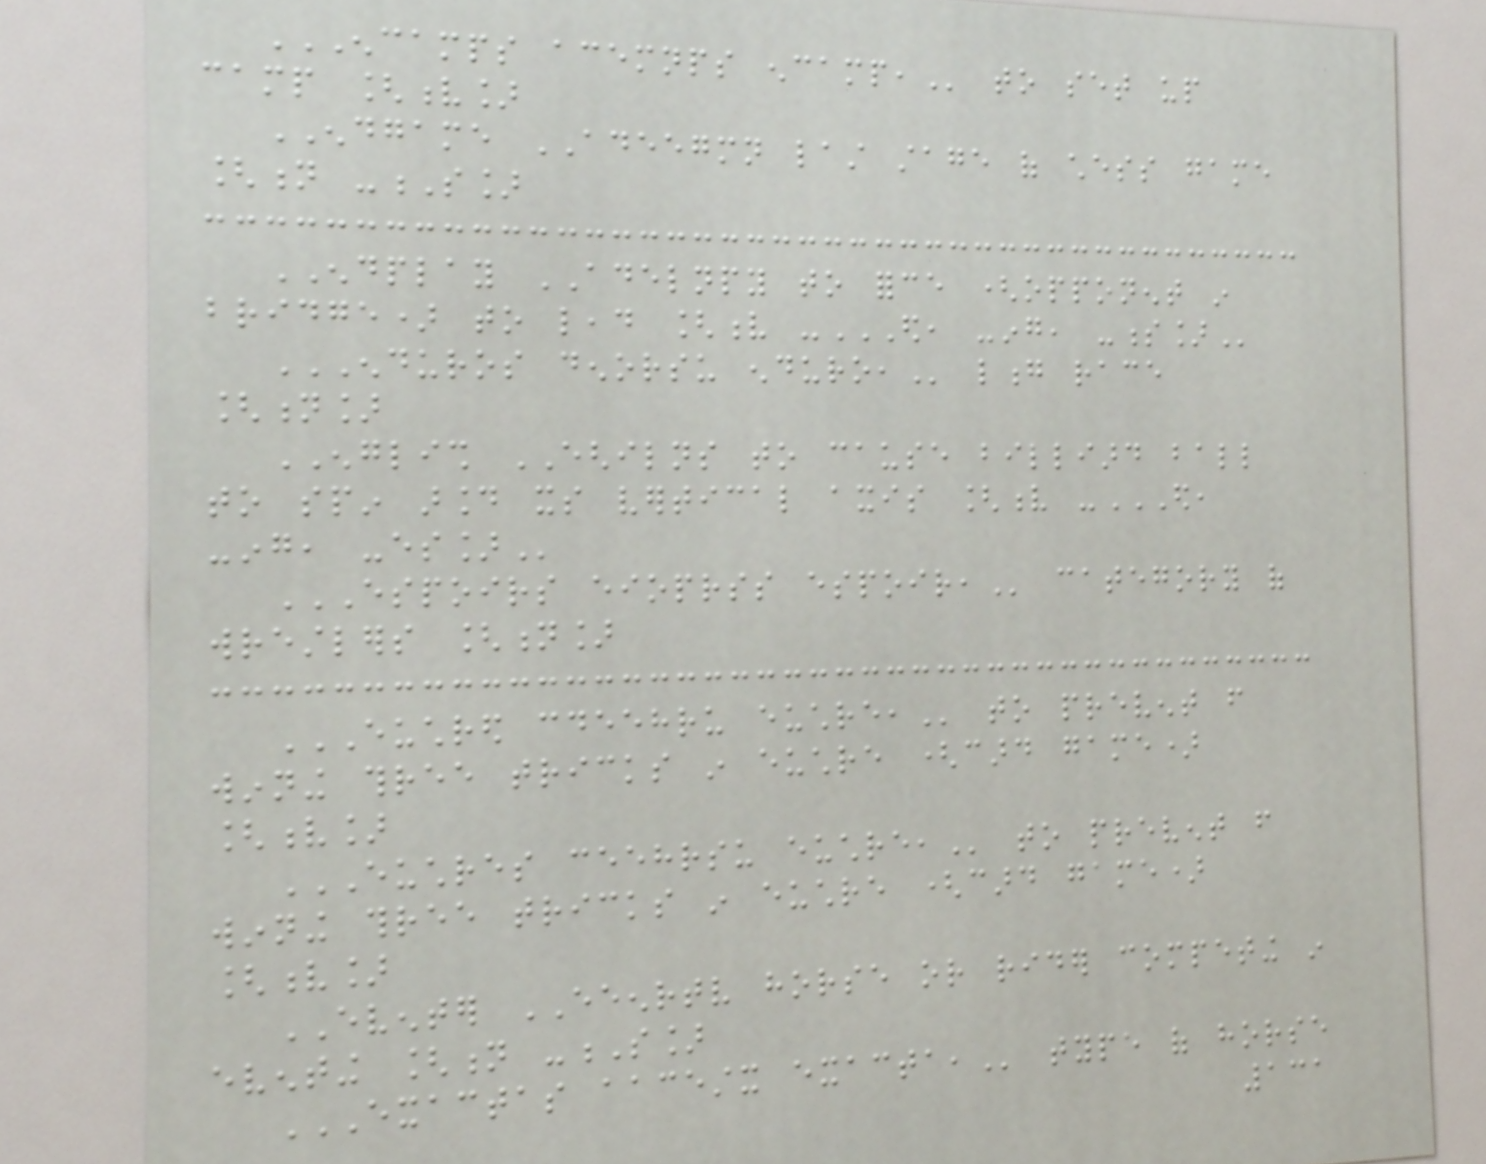ENCAMPS ACEMNPS ENCAMP, to set up
camp [v]
ENDGAME ADEEGMN last stage of chess game
[n -S]
ENDPLAY ADELNPY to force (opponent in
bridge) to lead [v -ED, -ING, -S]
ENDUROS DENORSU ENDURO, long race
[n]
ENGLISH EGHILNS to cause billiard ball
to spin around its vertical axis [v -ED,
-ING, -ES]
ESPOIRS EIOPRSS ESPOIR, category of
wrestlers [n]
EUCHRED CDEEHRU EUCHRE, to prevent from
winning three tricks in euchre (card game)
[v]
EUCHRES CEEHRSU EUCHRE, to prevent from
winning three tricks in euchre (card game)
[v]
EVENTER EEENRTV horse or rider competing in
eventing [n -S]
EXACTAS AACESTX EXACTA, type of horse
131
